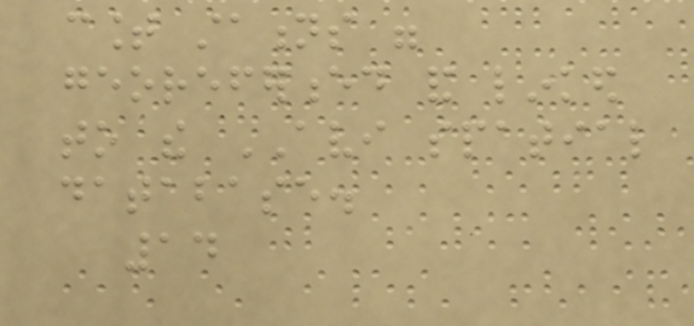count stations were
georeferenced and linked
to the AVI spatial
database.
14
